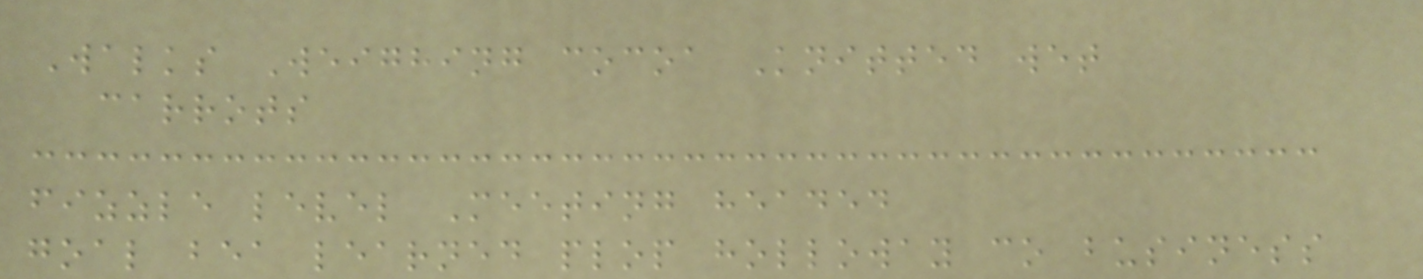Walks Weighing cocoa Knitted wet
carrots
fizzle level Meeting headed
goal bea learned plop holloway co business
